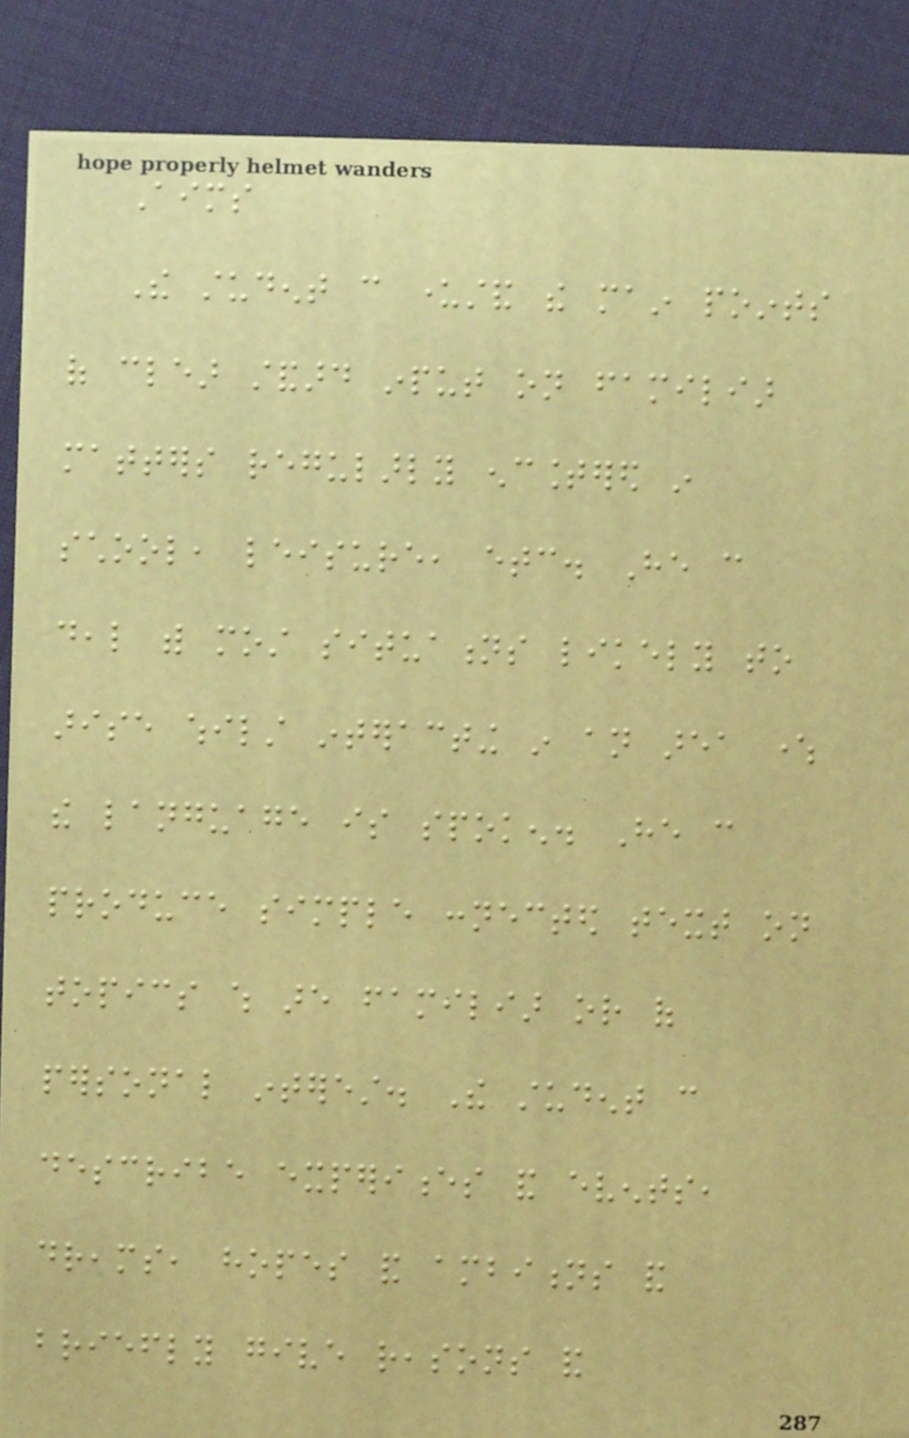Aims
The student can understand the main points
of clear standard input on familiar
matters regularly encountered in
school, leisure, etc. He can
deal with most situations likely to
arise whilst interacting in an area where
the language is spoken. He can
produce simple connected text on
topics which are familiar or of
personal interest. The student can
describe experiences and events,
dreams, hopes and ambitions and
briefly give reasons and
